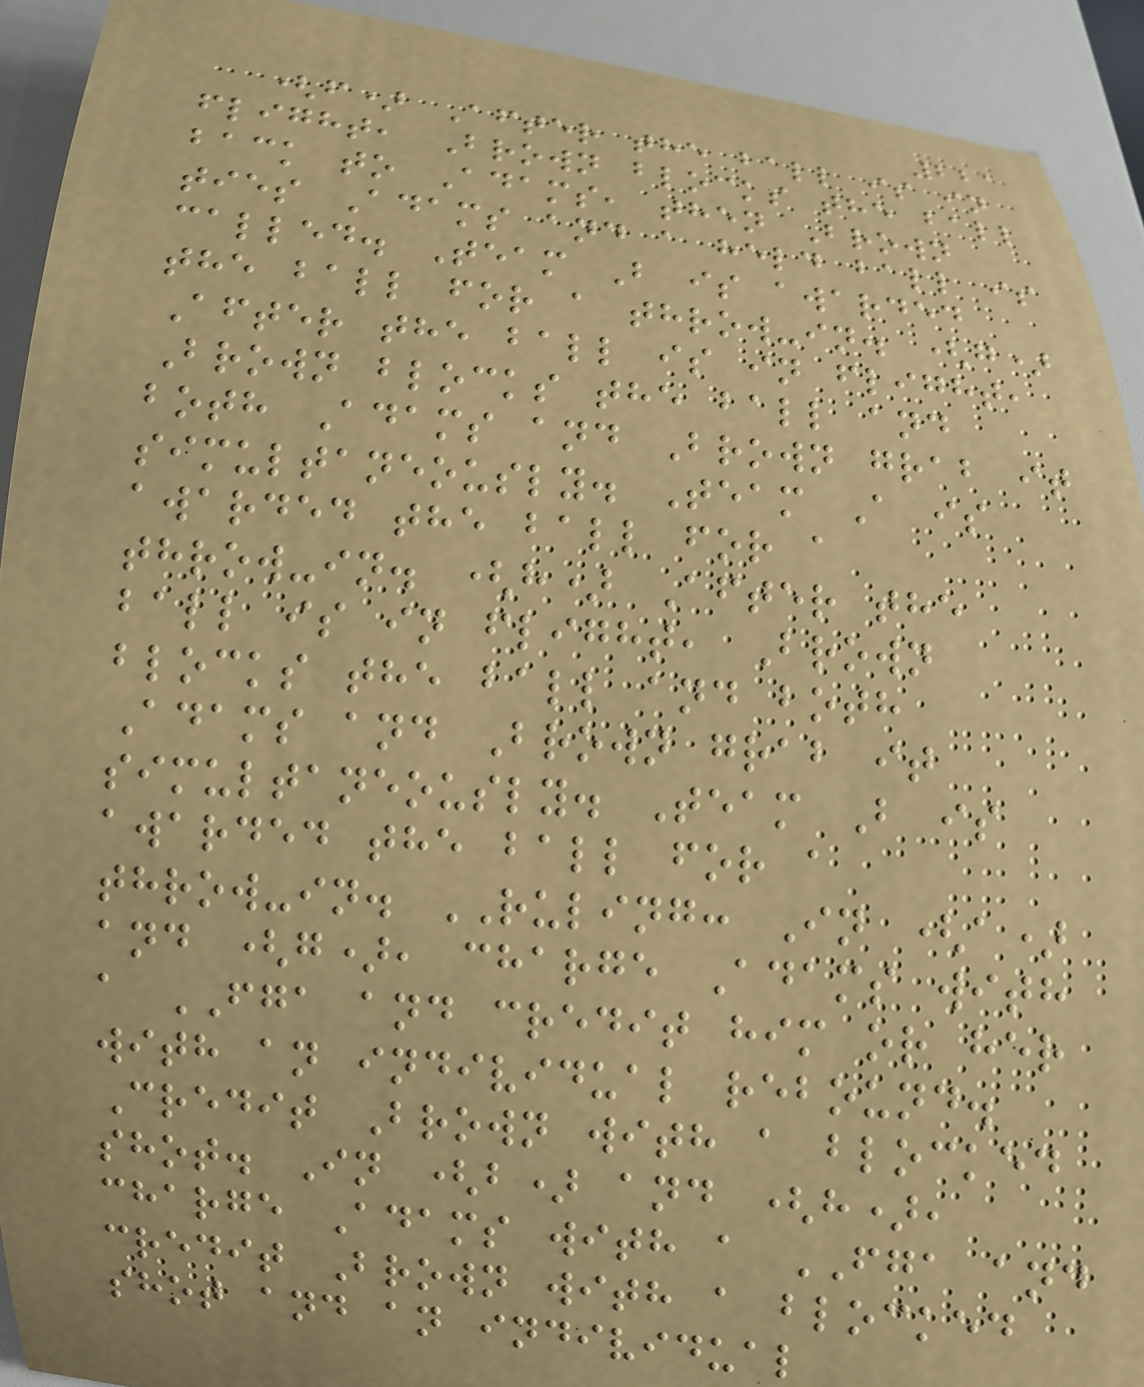221
(f) After the ball is in
flight, Brown blocks the ball
back to Adams, then Brown
ties Adams and a held ball is
called. Team B is awarded
the ball for a throw-in. (g)
After the ball is in flight,
Brown blocks the ball and
both Adams and Brown grab it
simultaneously. Team A is
awarded the ball for a
throw-in. (h) After the
ball is in flight, Brown
blocks the ball and both
Adams and Brown grab it
simultaneously. Team B is
awarded the ball for a
throw-in. RULING: In (a)
and (g), charge Adams with
a FGA and credit him or her
with an individual rebound.
Credit Brown with a blocked
shot. In (b) and (h),
charge Adams with a FGA and
credit Brown with a blocked
shot and an individual
